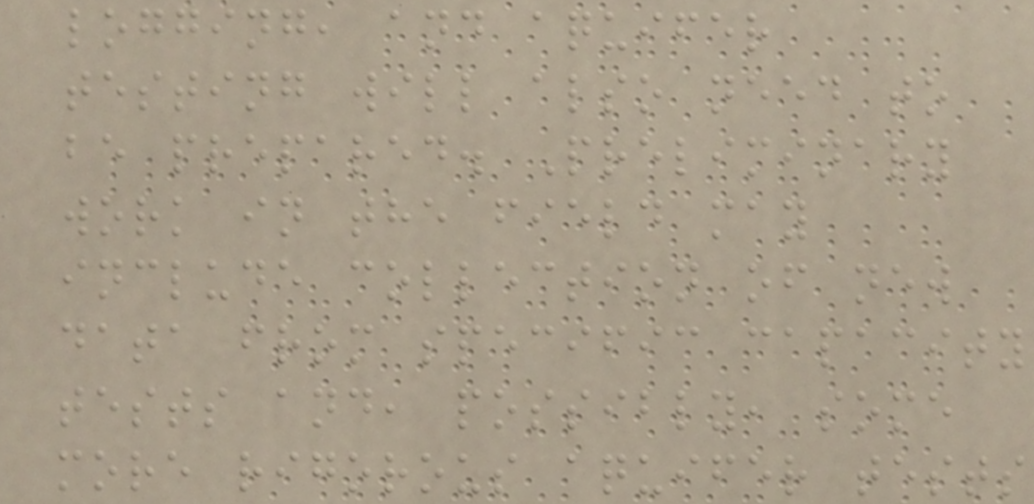logging, and aquifer
testing will also need to
be prepared. Preliminary
work in the field may
include collection of new
data from specific capacity
tests and, possibly, some
more rigorous aquifer tests
